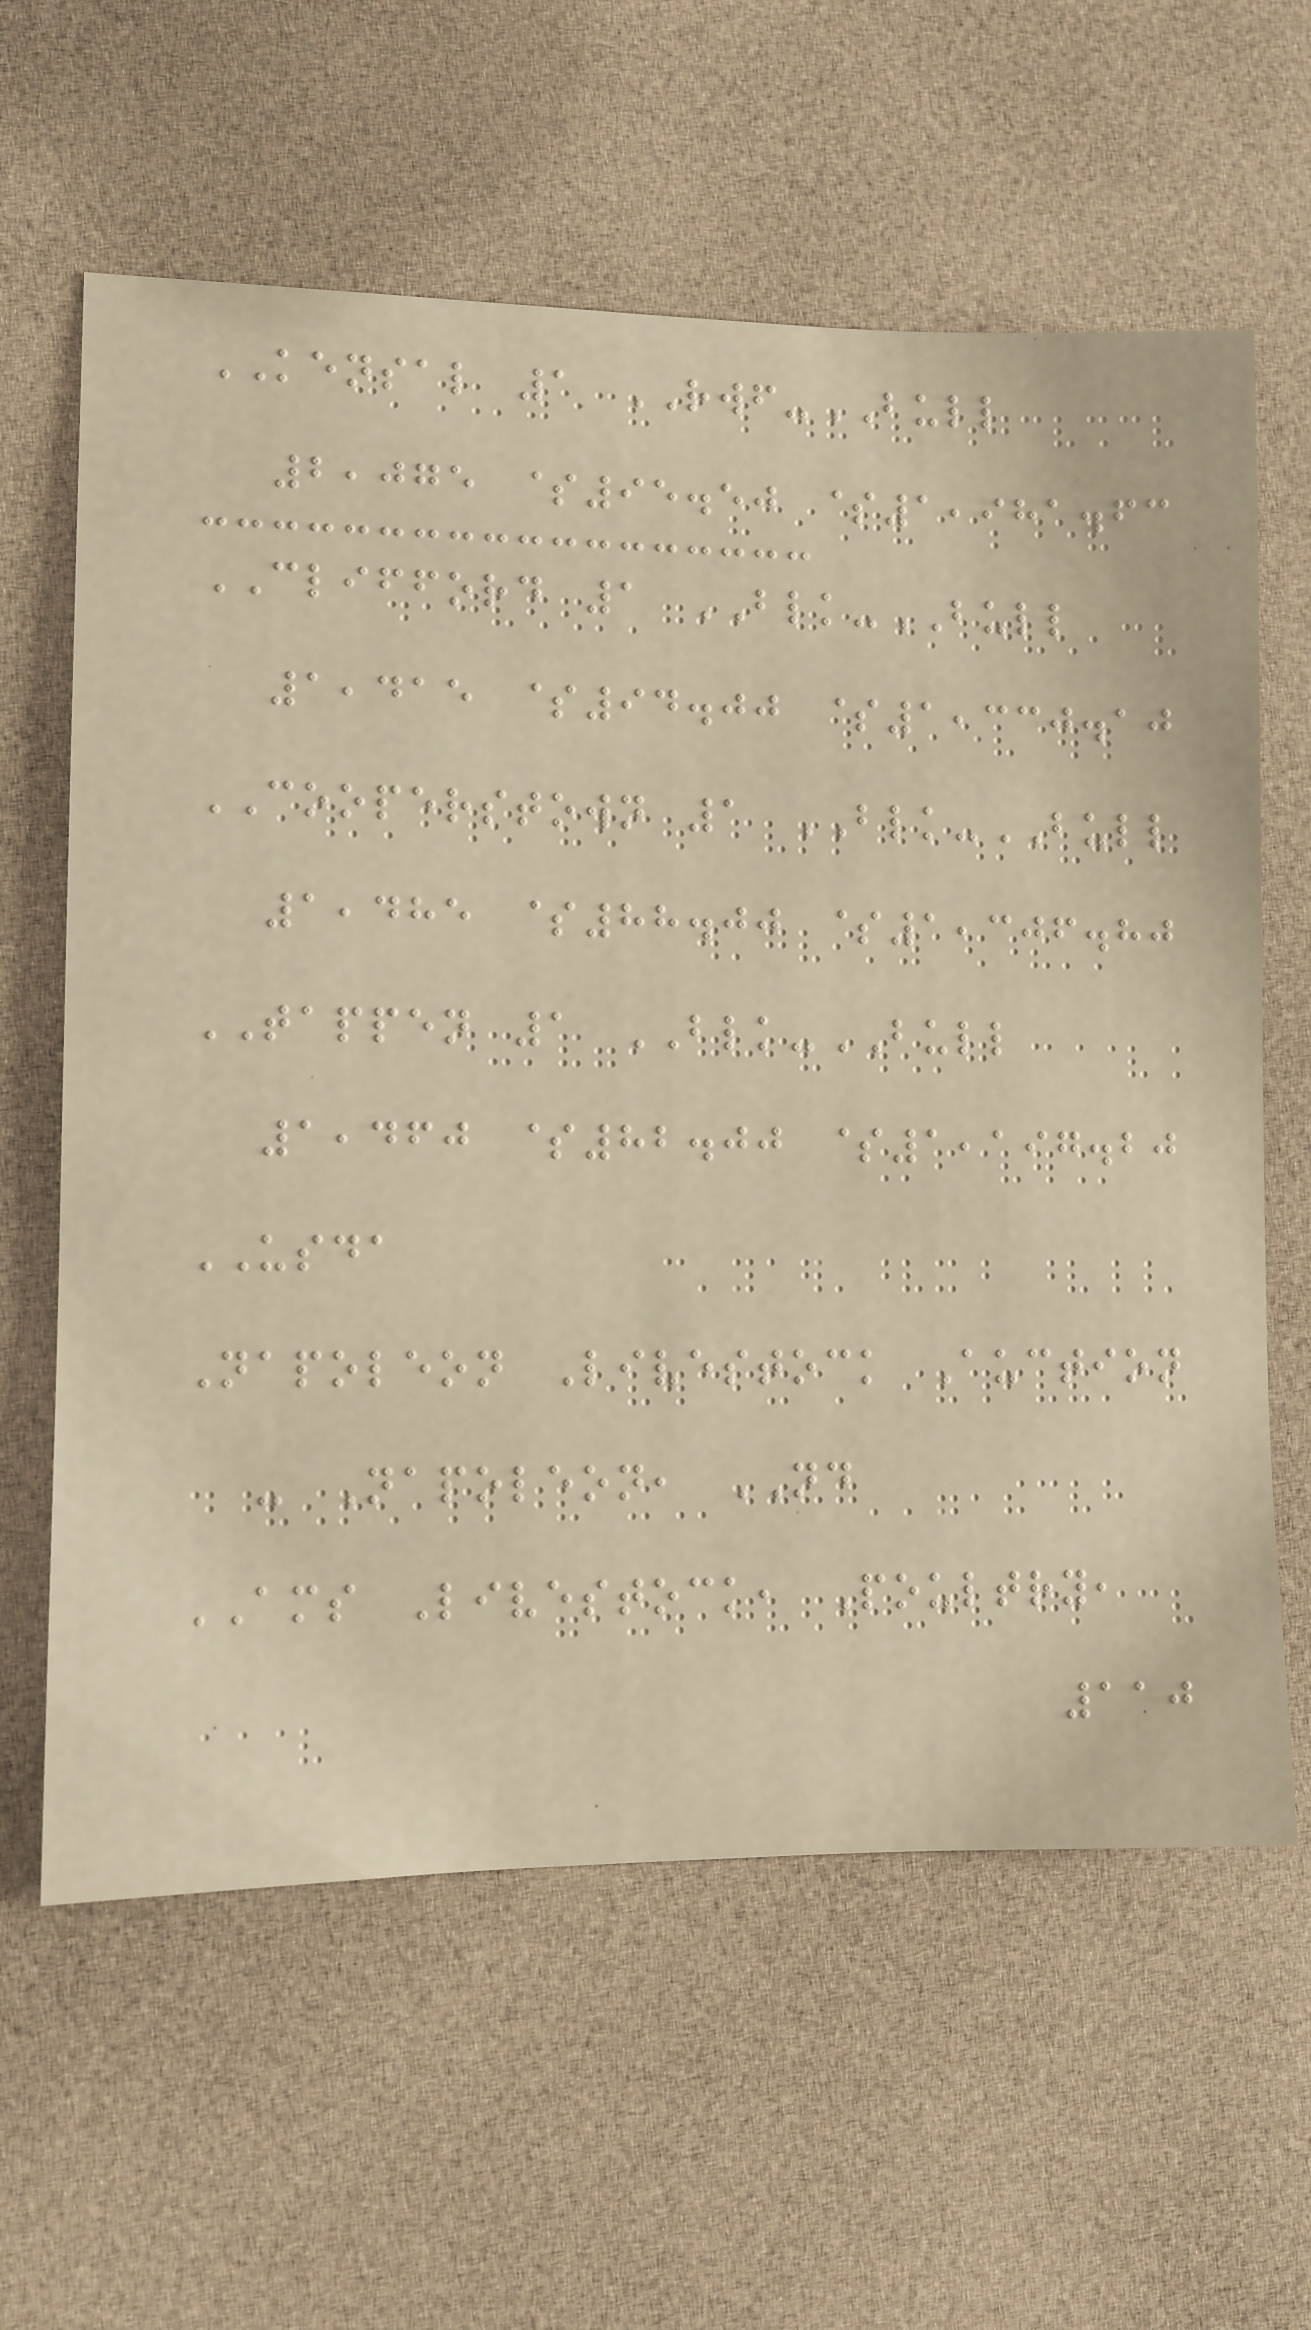KENSAL 1 RWF-BULL
2,075 $95.50 $1,981.63
CLIFFORD 1 BLK-BULL
1,415 $94.00 $1,330.10
COOPERSTOWN 1 BLK-BULL
1,485 $88.00 $1,306.80
TAPPEN 1 BLK-BULL
1,460 $82.00 $1,197.20
USDA
Napoleon Livestock Auction
- Napoleon, ND
AMS Livestock, Poultry,
110
